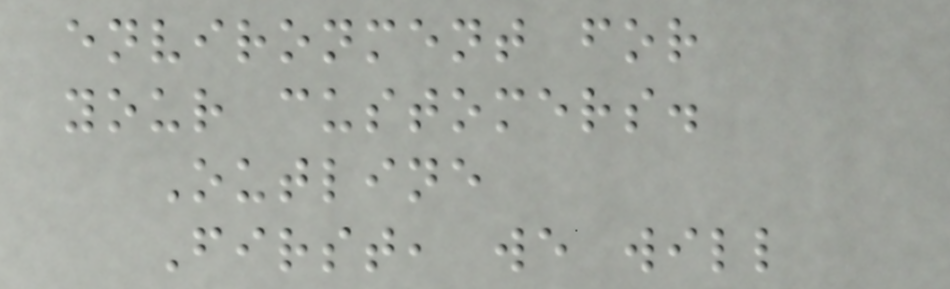environment for
your customers.
Outline
First, we will
